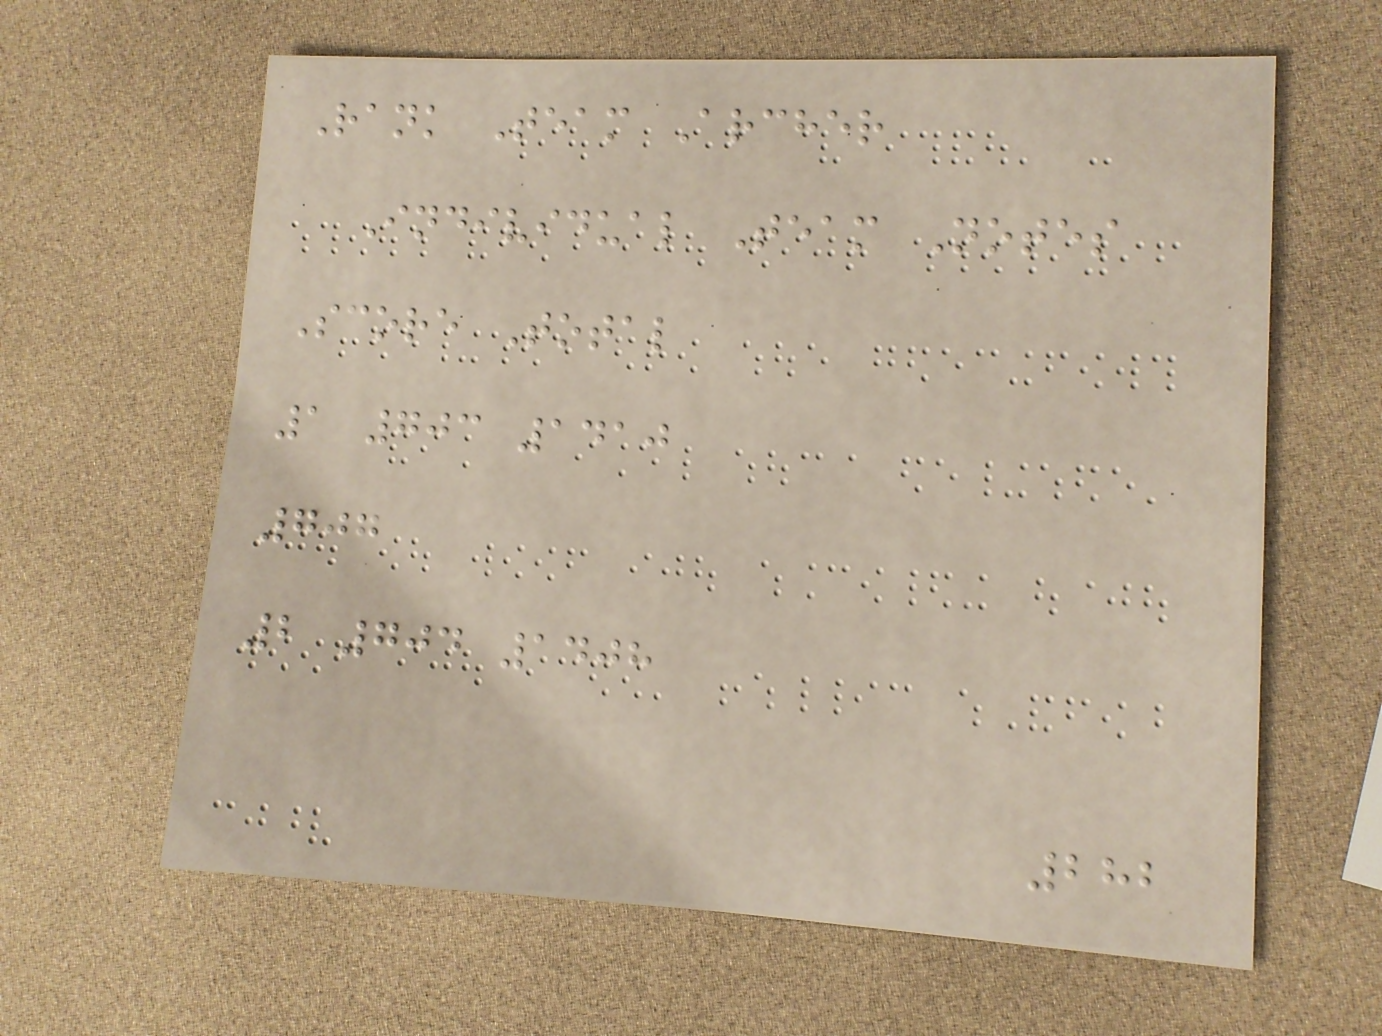Rank Team Archer
Individual Team Notes
Score Total
1 703 1410
707
2 704 1408
282
